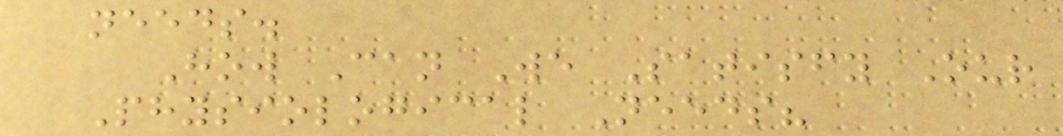needs.
How Can We Satisfy Our
Physiological Needs?
